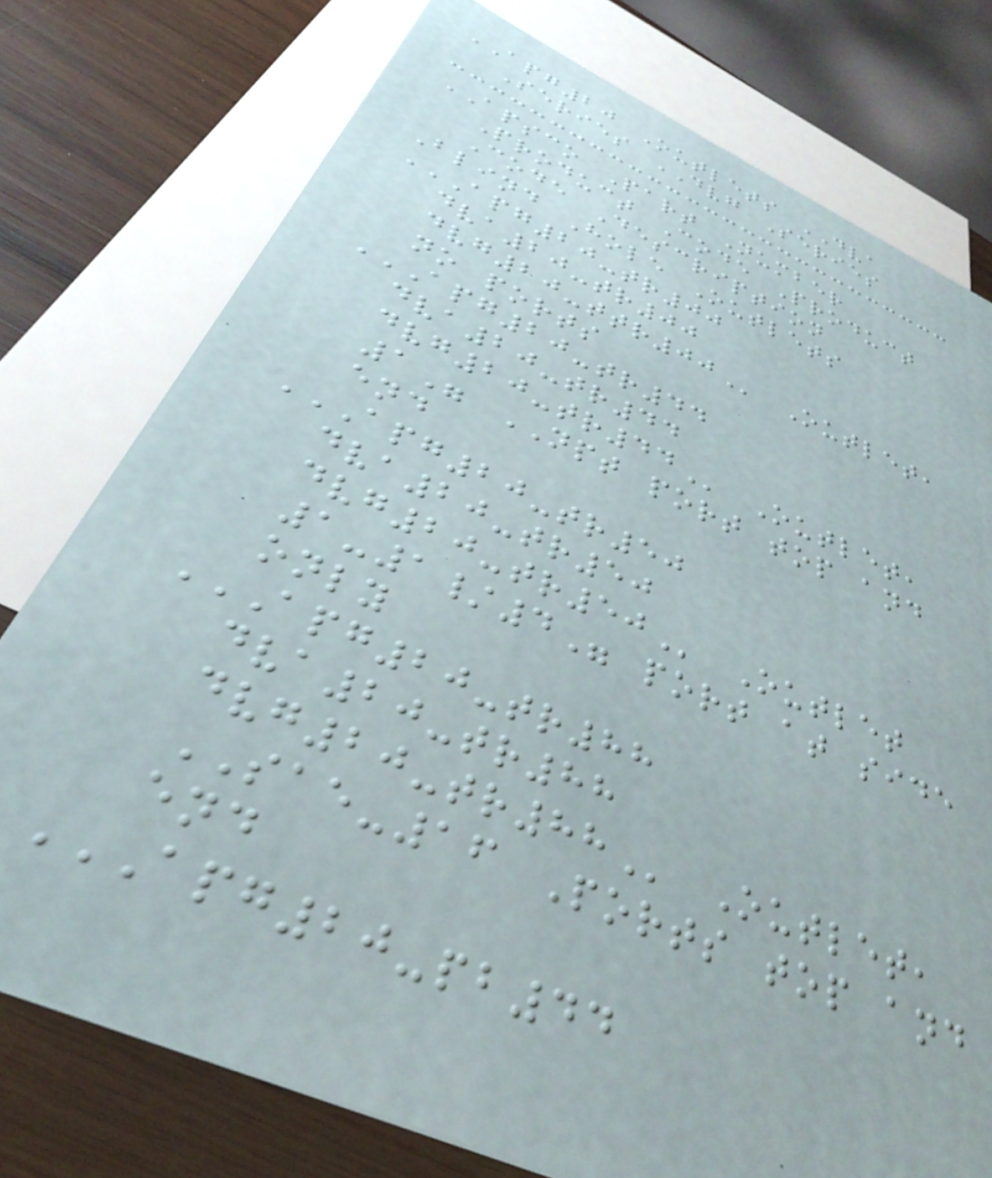APG20 Outlets DVA
Series DVG Series
APSCO Part Number
Product Code Product
Code Description
Blind Hole Outlets
APG20-TR00
DVA20-TR00
DVG20-TTR00 Outlet,
no ports
APG20-TR44
DVA20-TR44
DVG20-TR44 Outlet,
1" NPT port top and
end
APG20-TR50
DVA20-TR50
DVG20-TR50 Outlet
1-1/4" port at side
only
APG20-TR88
DVA20-TR88
DVG20-TR88 Outlet,
SAE-16 Ports top and
end
APG20-PB44
